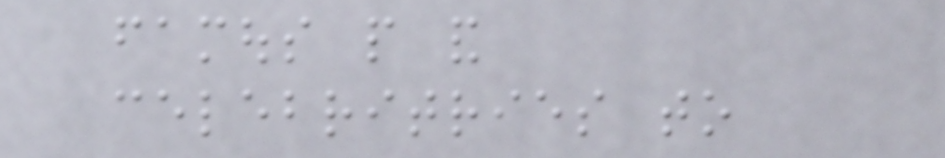famous people and
celebritries to
